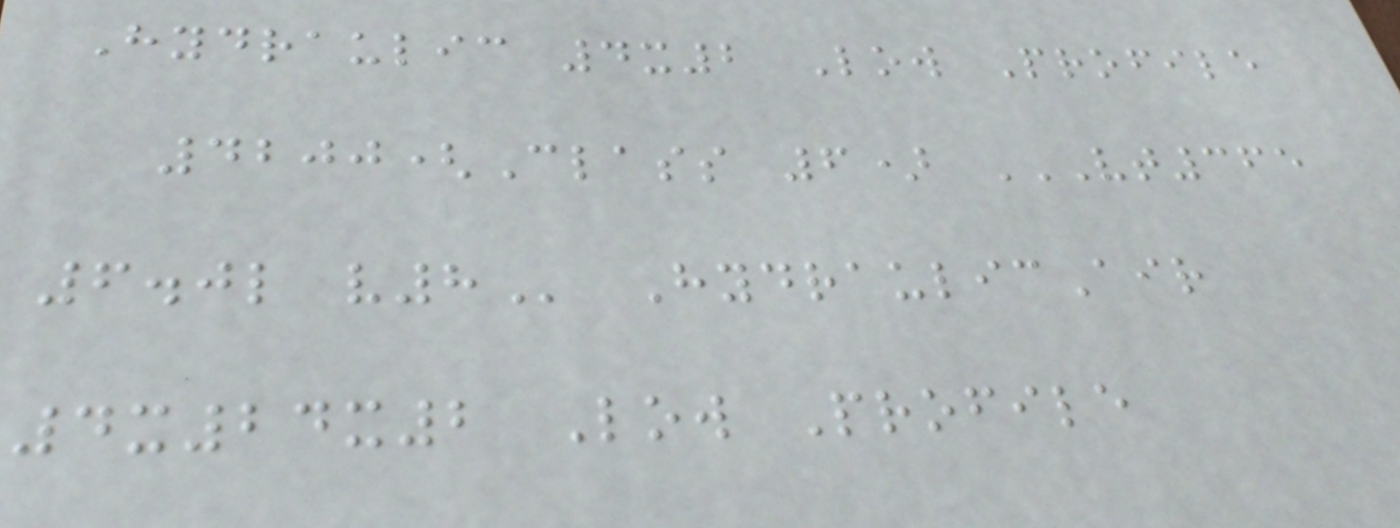Hydraulic 4x2 Low Profile
4200(Class 6) VT365
6.0L V8 HydraulicAir
4x24x2 Low Profile
